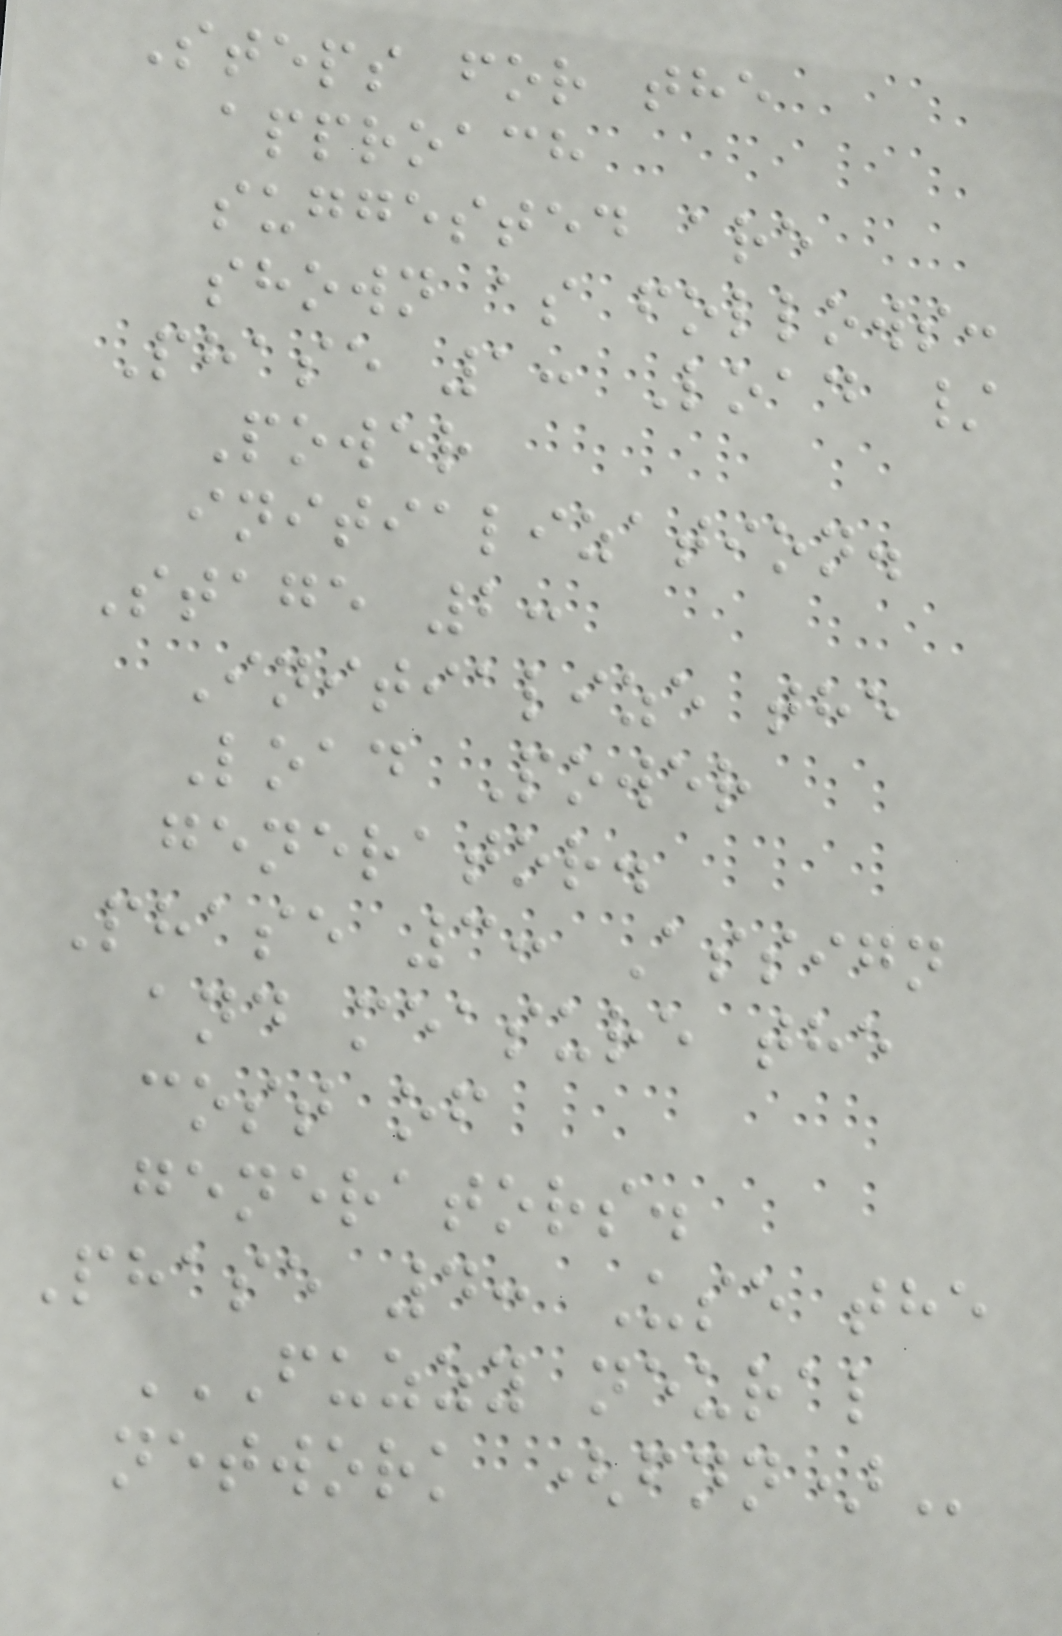Steps for the
approach
suggested are
shown as follows:
Phase 1: Load /
Power
initialization.
Stage 2:
Initialize the
Load Power
generator.
Phase 3: Assign
and measure the
cost of
generators.
Phase 4: Use the
FUZZY NEURAL
NETWORK (FNN)
